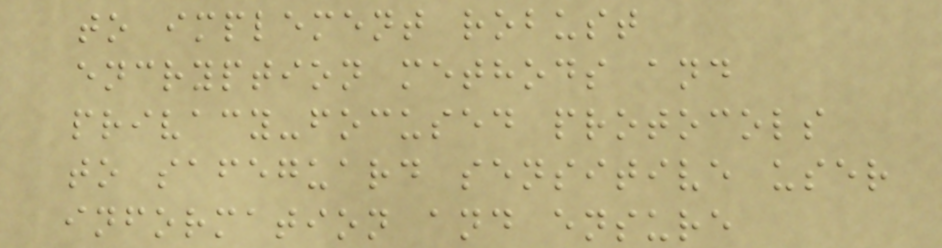to implement robust
encryption methods and
privacy-focused protocols
to safeguard sensitive user
information and ensure
